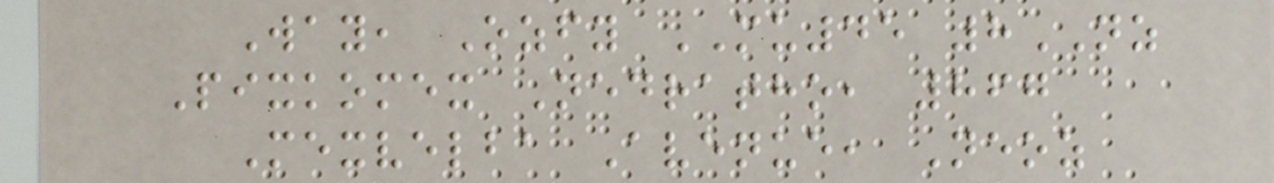Way, Ozfy MU45 8NZ
Pixkomex Nedratho, 867
Mexvelba Avenue, Neoz
